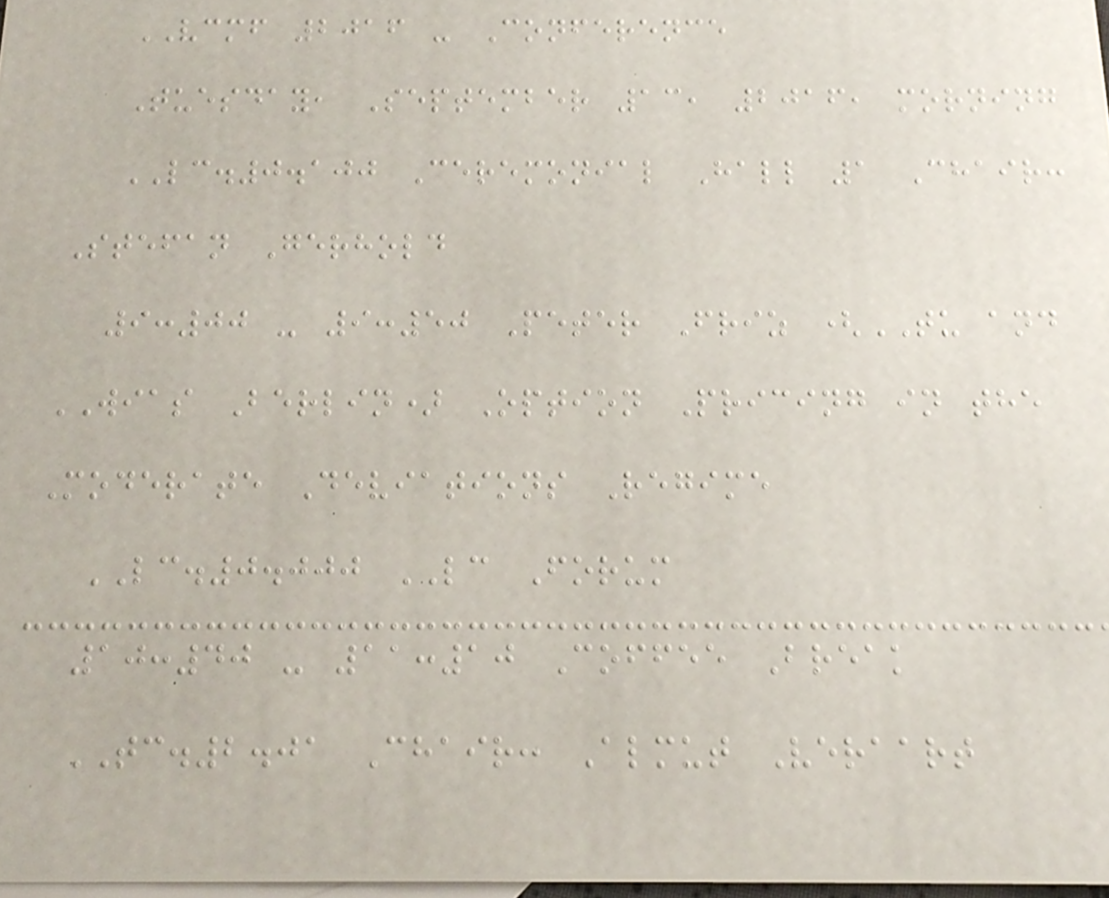VCMF 2016 - Conference
Tuesday, September 13, 2016, morning
LC.0.100 Ceremonial Hall 1 Chair:
Stefan Gerhold
9:00 - 9:50 Peter Friz (TU and
WIAS Berlin) Option Pricing in the
Moderate Deviations Regime
LC.0.000 LC Forum
10:40 - 11:10 Coffee Break
TC.2.01 Chair: Almut Veraart
